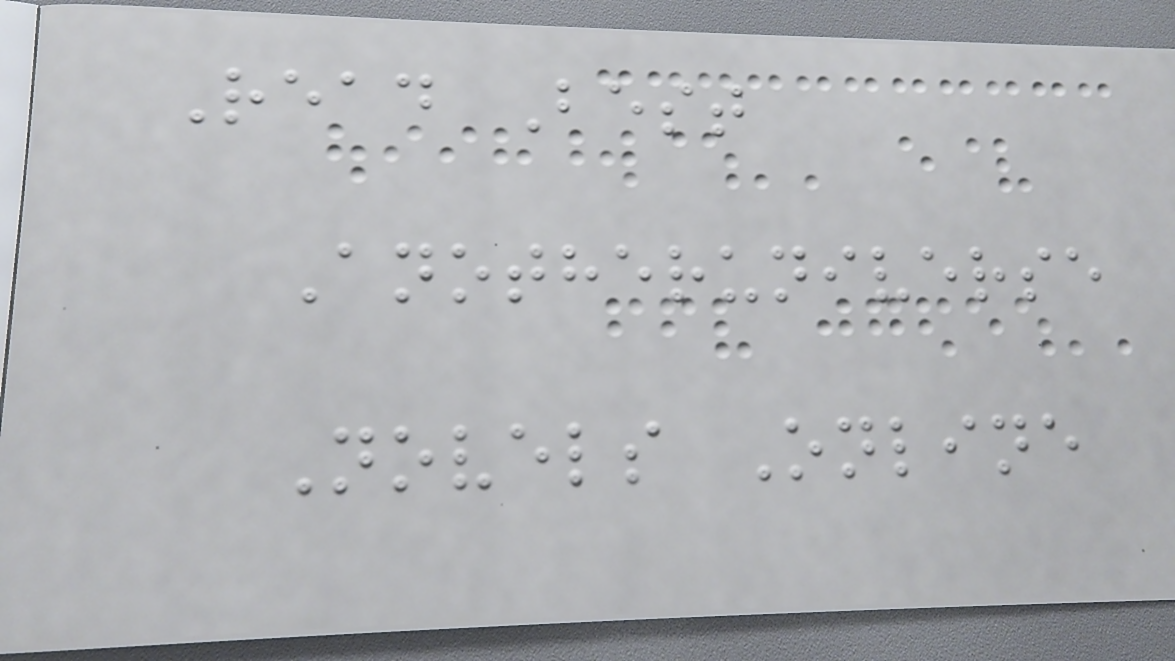Read Best
Anotheruniverse
Novels Online
